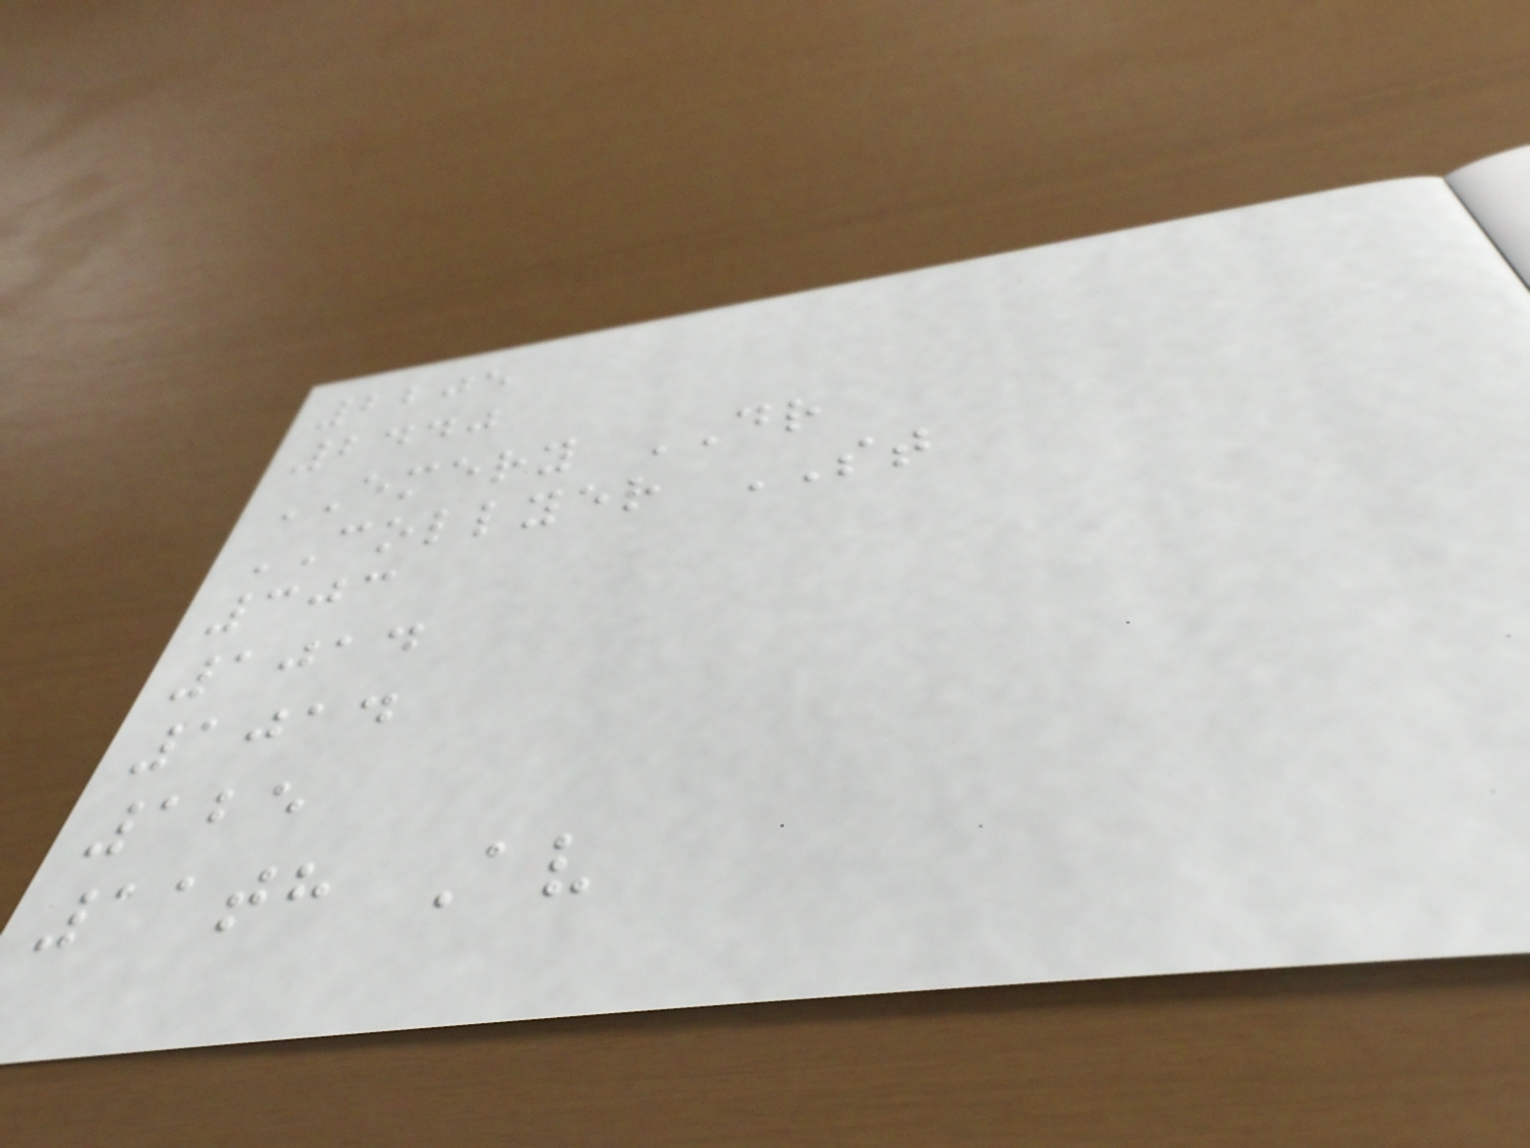2205
2440
EMERY DR
COLLYER ST
303
1014
1014
125
11th Av
